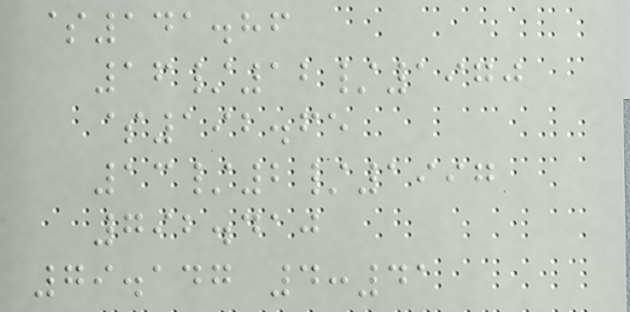$141.86
16/12/1970
$192.65
13/2/1997
792.410
79.147 4:41
